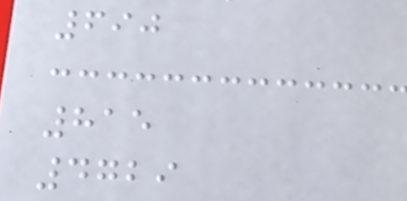690
815
4729
